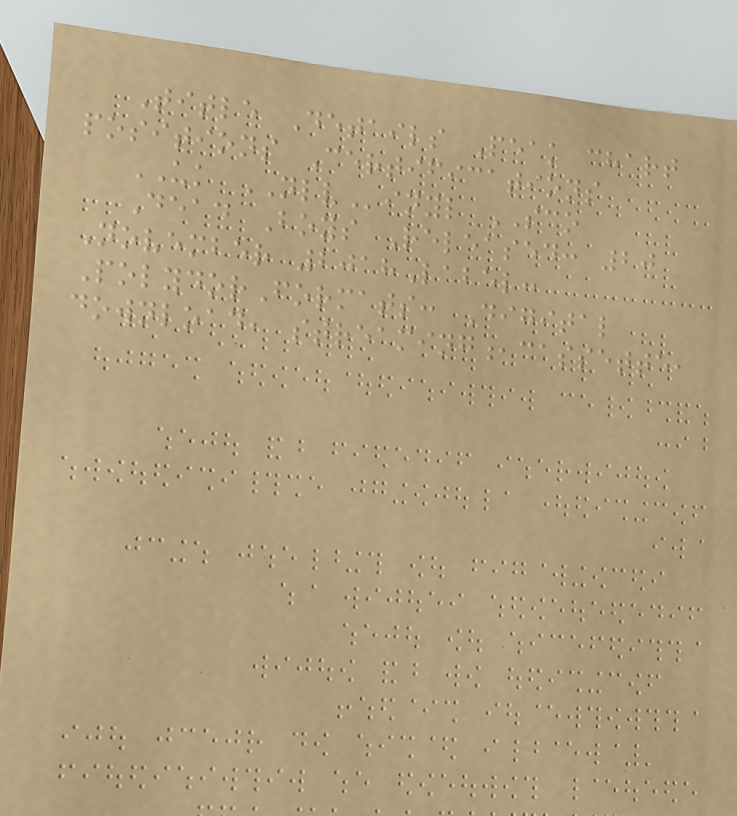Title Details Peak chart
positions Certifications
UK NLVinyl SCO
Dead Boys Released: 20
November 2018Label:
PolydorFormats: Digital
download, streaming,cassette,
